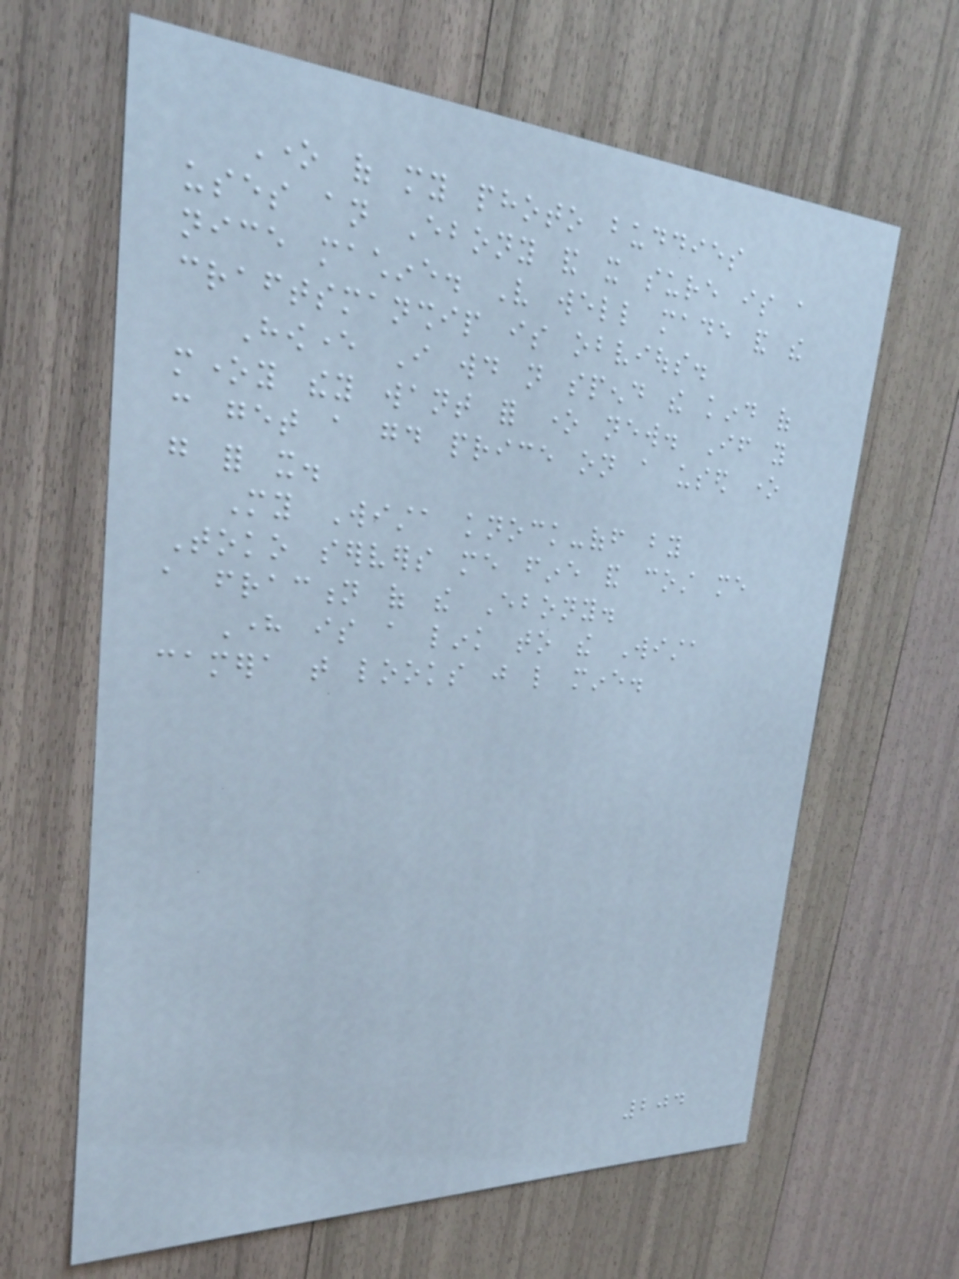One of my photo buddies
uses an Ebony and it sure is a
nice machine. Very well made and the
craftsmanship is obvious.
However I would not spend the kind of
money they want for one new. If you
can get a good price on a used one
go for it.
My Wista knock-off by
Toko servers me fine and cost me
a fraction of the Ebony.
Here is a link to the Wista
camera that looks just like mine.
204
